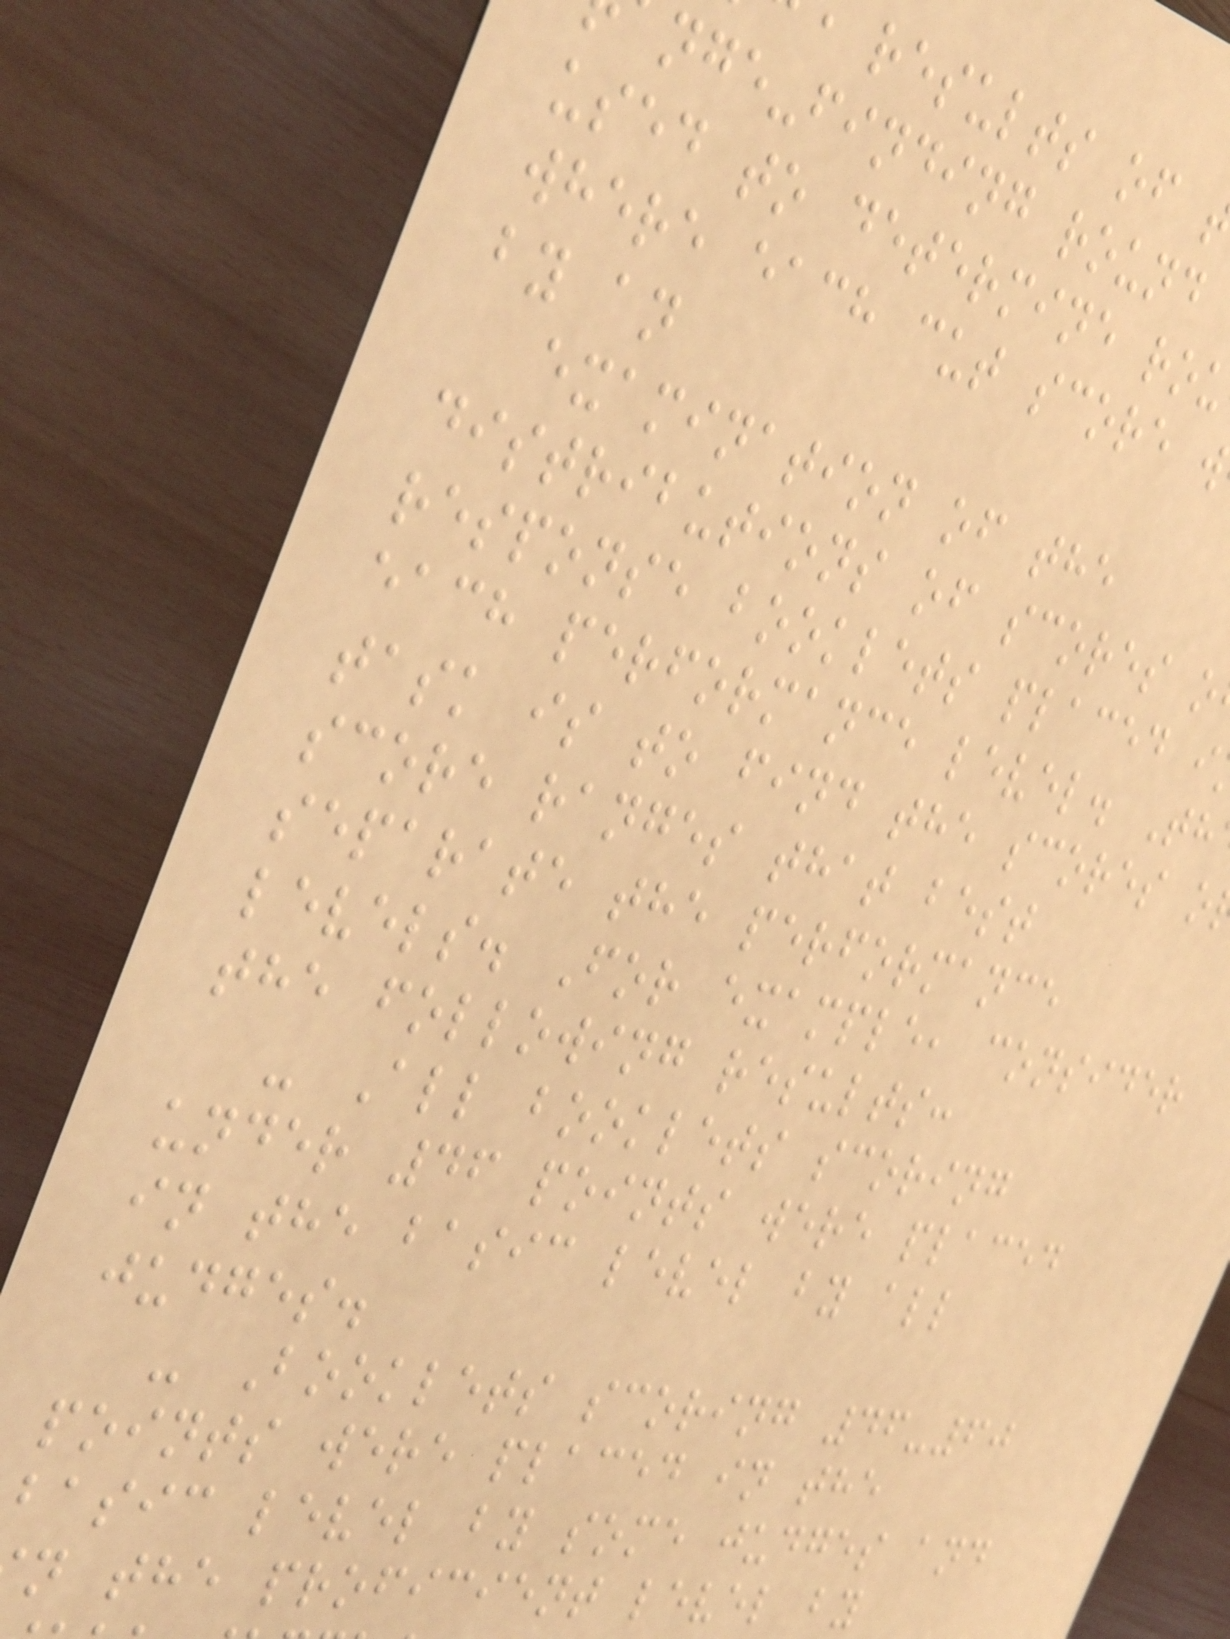results of
nge-finding round
used to determine ro
where each cut score w
by an
examination of the
distributions of scores o
response booklets placed i
each performance level. Th
task is to find the scores o
score ranges that best
separate the performance
levels. For example, consider
the following results:
- All booklets scoring
under 46 points were placed
in the basic level by all
judges.
- Booklets scoring 46-60
points were placed in the
basic level by some judges and
n the proficient level by
